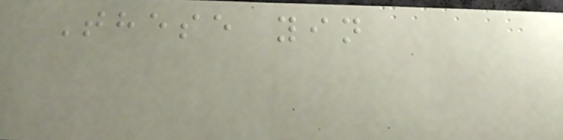These yin
